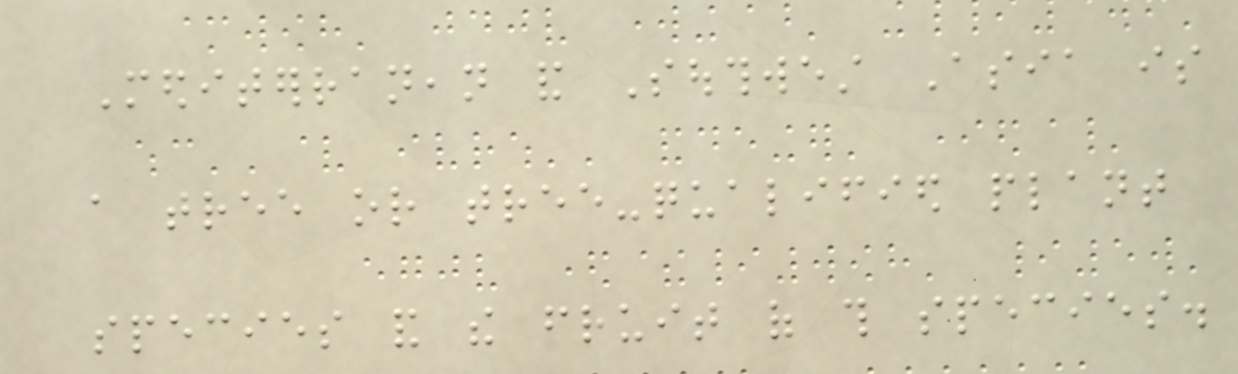Mediterranean and Southwest Asia is
a tree or tree-qualified plant
species and the fruit of this species.
